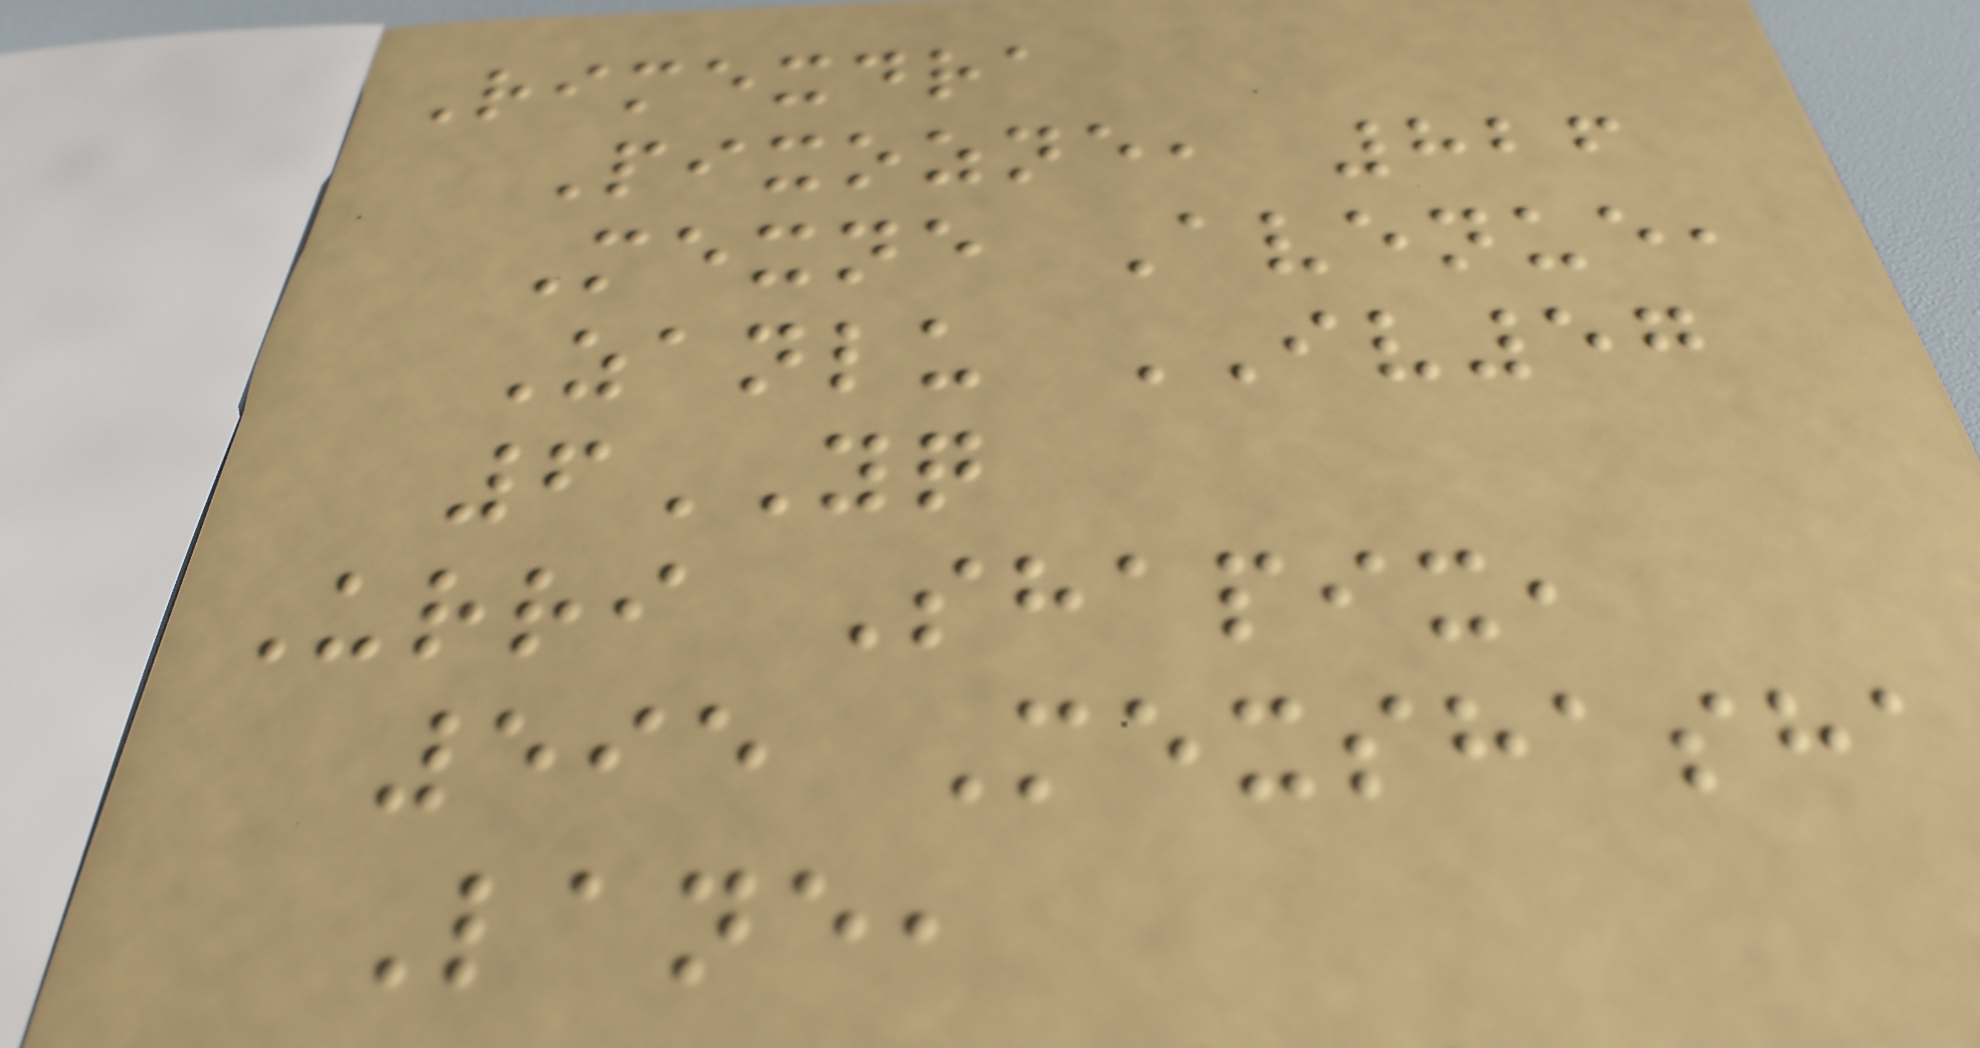Rimexdra
Pixozne, 826
Mexne Avenue,
Zanlu IV57
6YQ
Urri Shapix,
595 Mexshasha
Lane,
